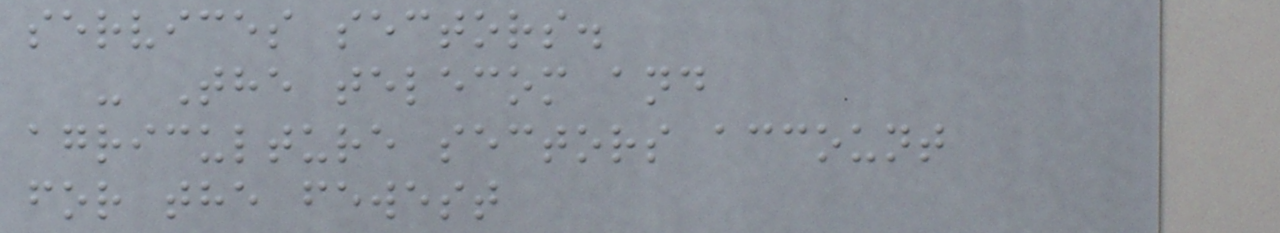services sectors.
- The telecom and
agriculture sectors account
for the fewest
